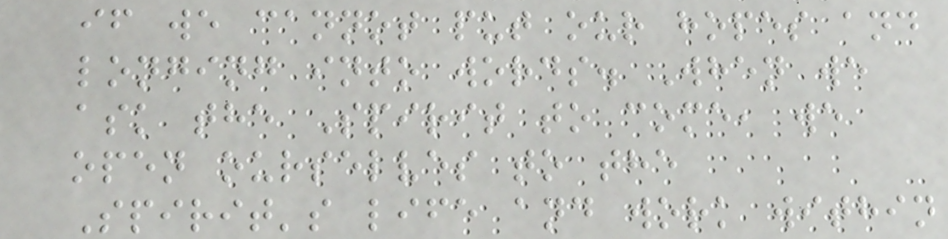if we cannot put our hopes and
longing into words. When we
ask the Spirit to come, we
open ourselves to the
Spirit's life and work within
